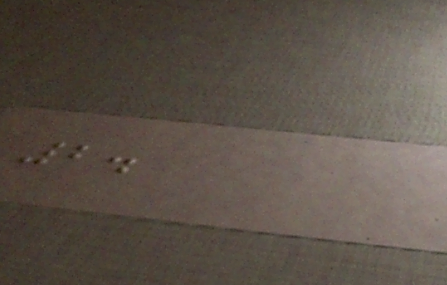2.
